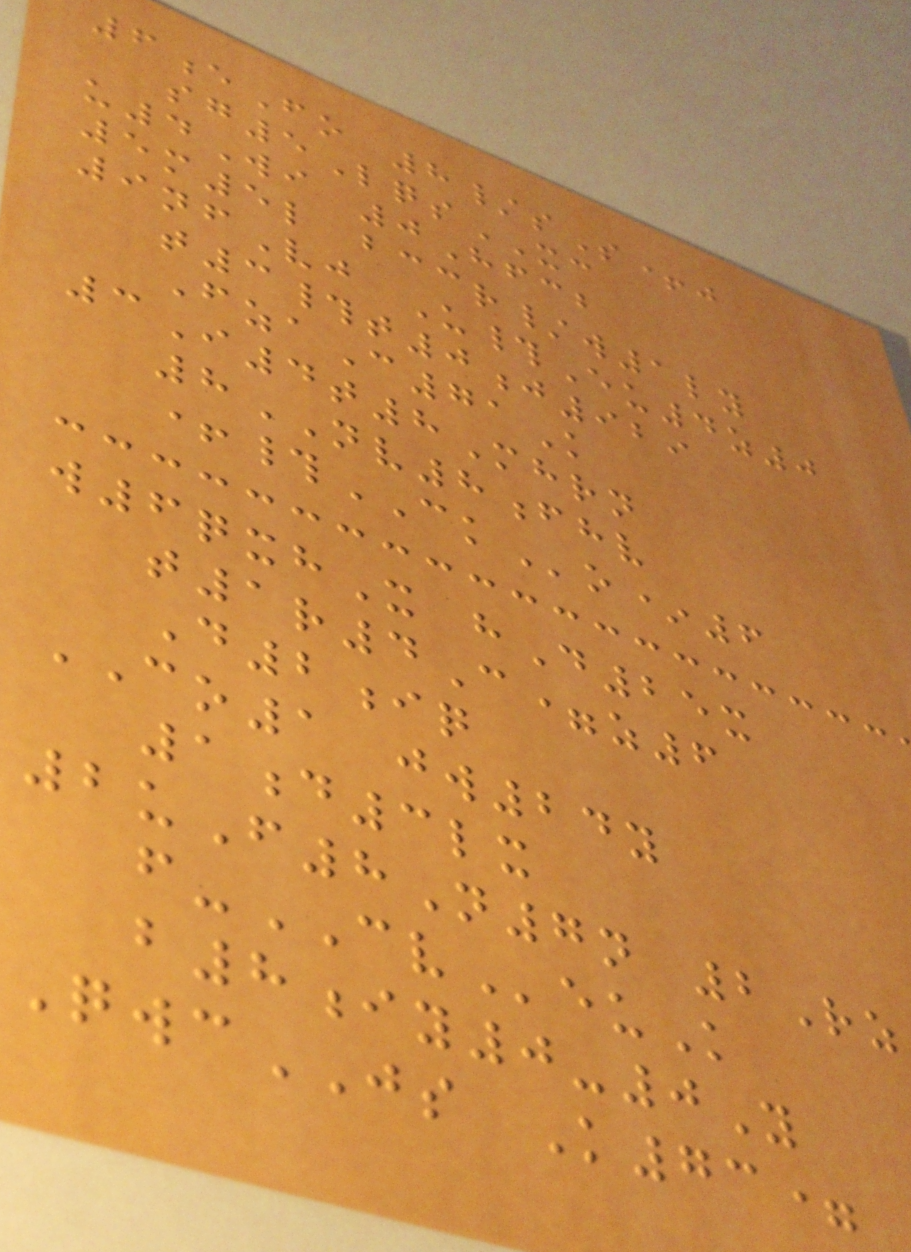6eFo 8/sS+j
sg5LqsXC
u4Wi 0Hfcb
5m5l bccr/w1ly
9nfVj U#Eu4z0
t3#t0j929
FzaC71K
3I4t8Mhrn
8NV8fhv
+#CKo*6
w6qxhX hD25x
t1r4C=z6
D2iq
CO1 jw24y
1d3lx
2uF8N7n 2Rz
f-CVeuK
b8iy0-0Y
QwcJS K73=
